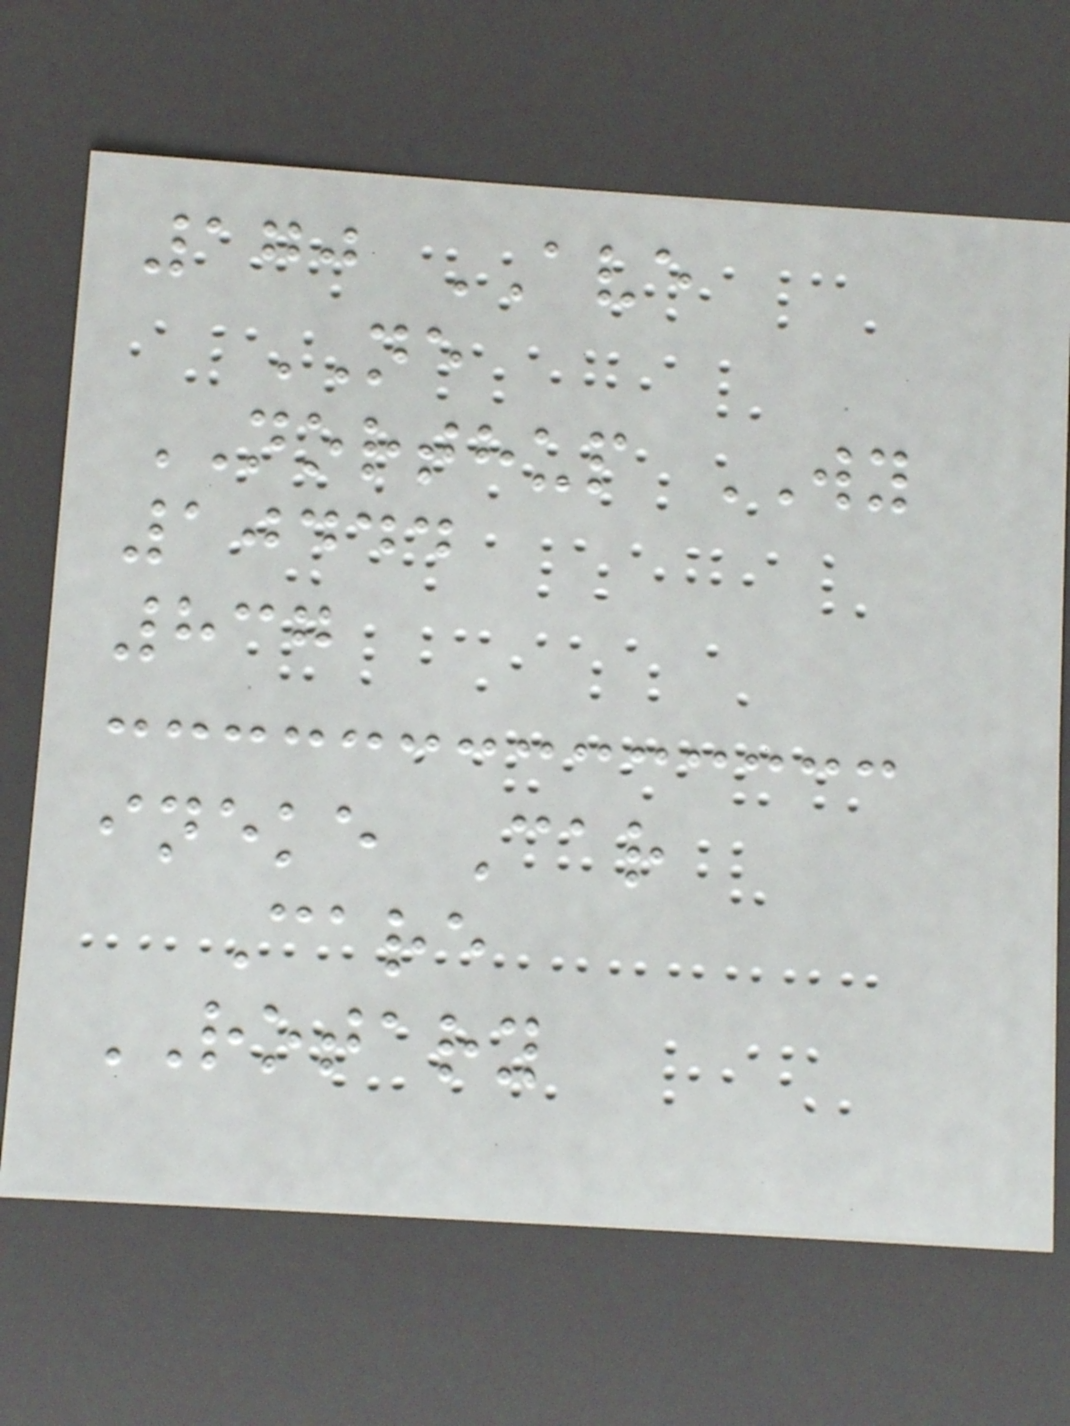170 AVE
NE
NORTHUP WY
10444
837
ineke Car
Care
ROTARY
